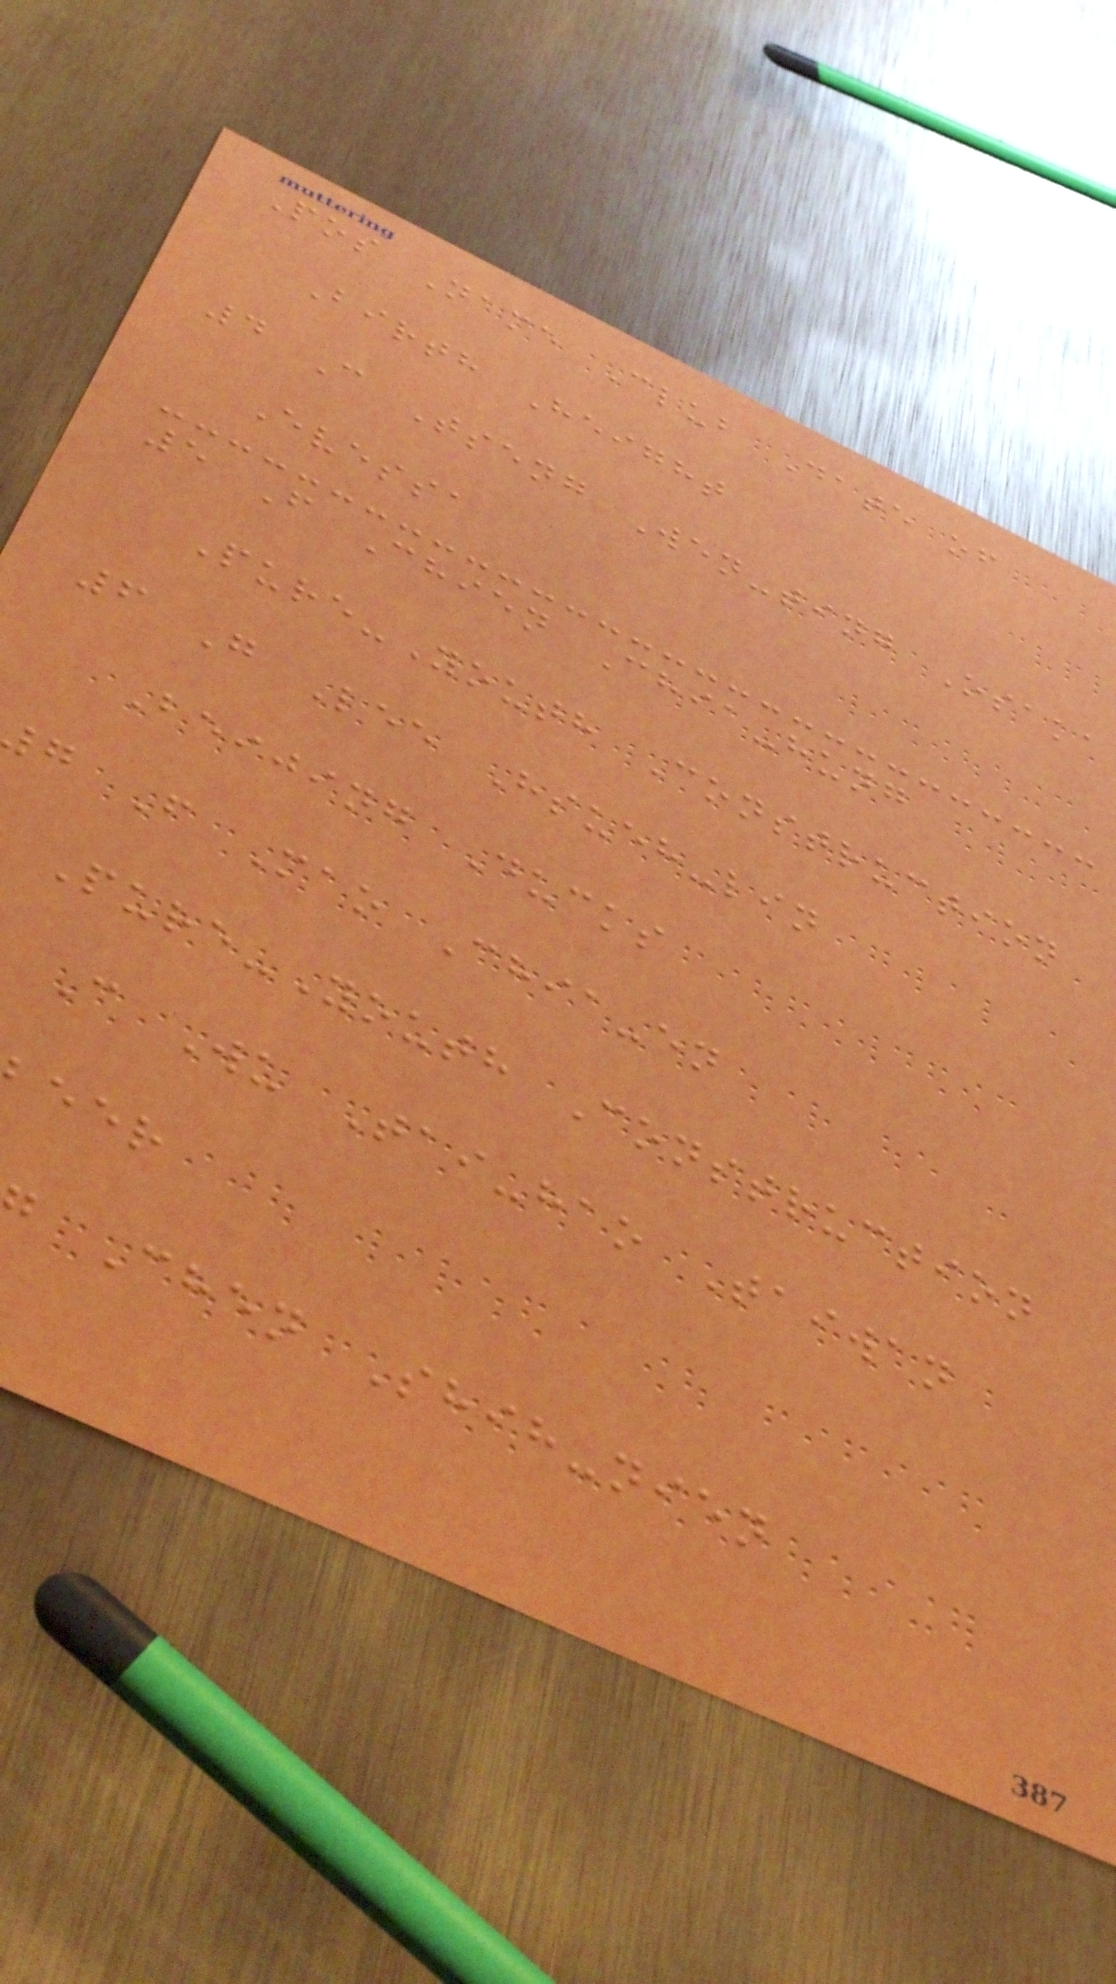Pos Name Club Date of
Birth Height
4 C Tseng Wen-ting Osaka
Evessa
5 F Chien Chia-hung
Pure-Youth Construction
6 G Lee Hsueh-lin
Beijing Ducks
g F Mao Chia-en
Pure-Youth Construction
C Wu Tai-hao Taiwan
Chen Shih-nien
